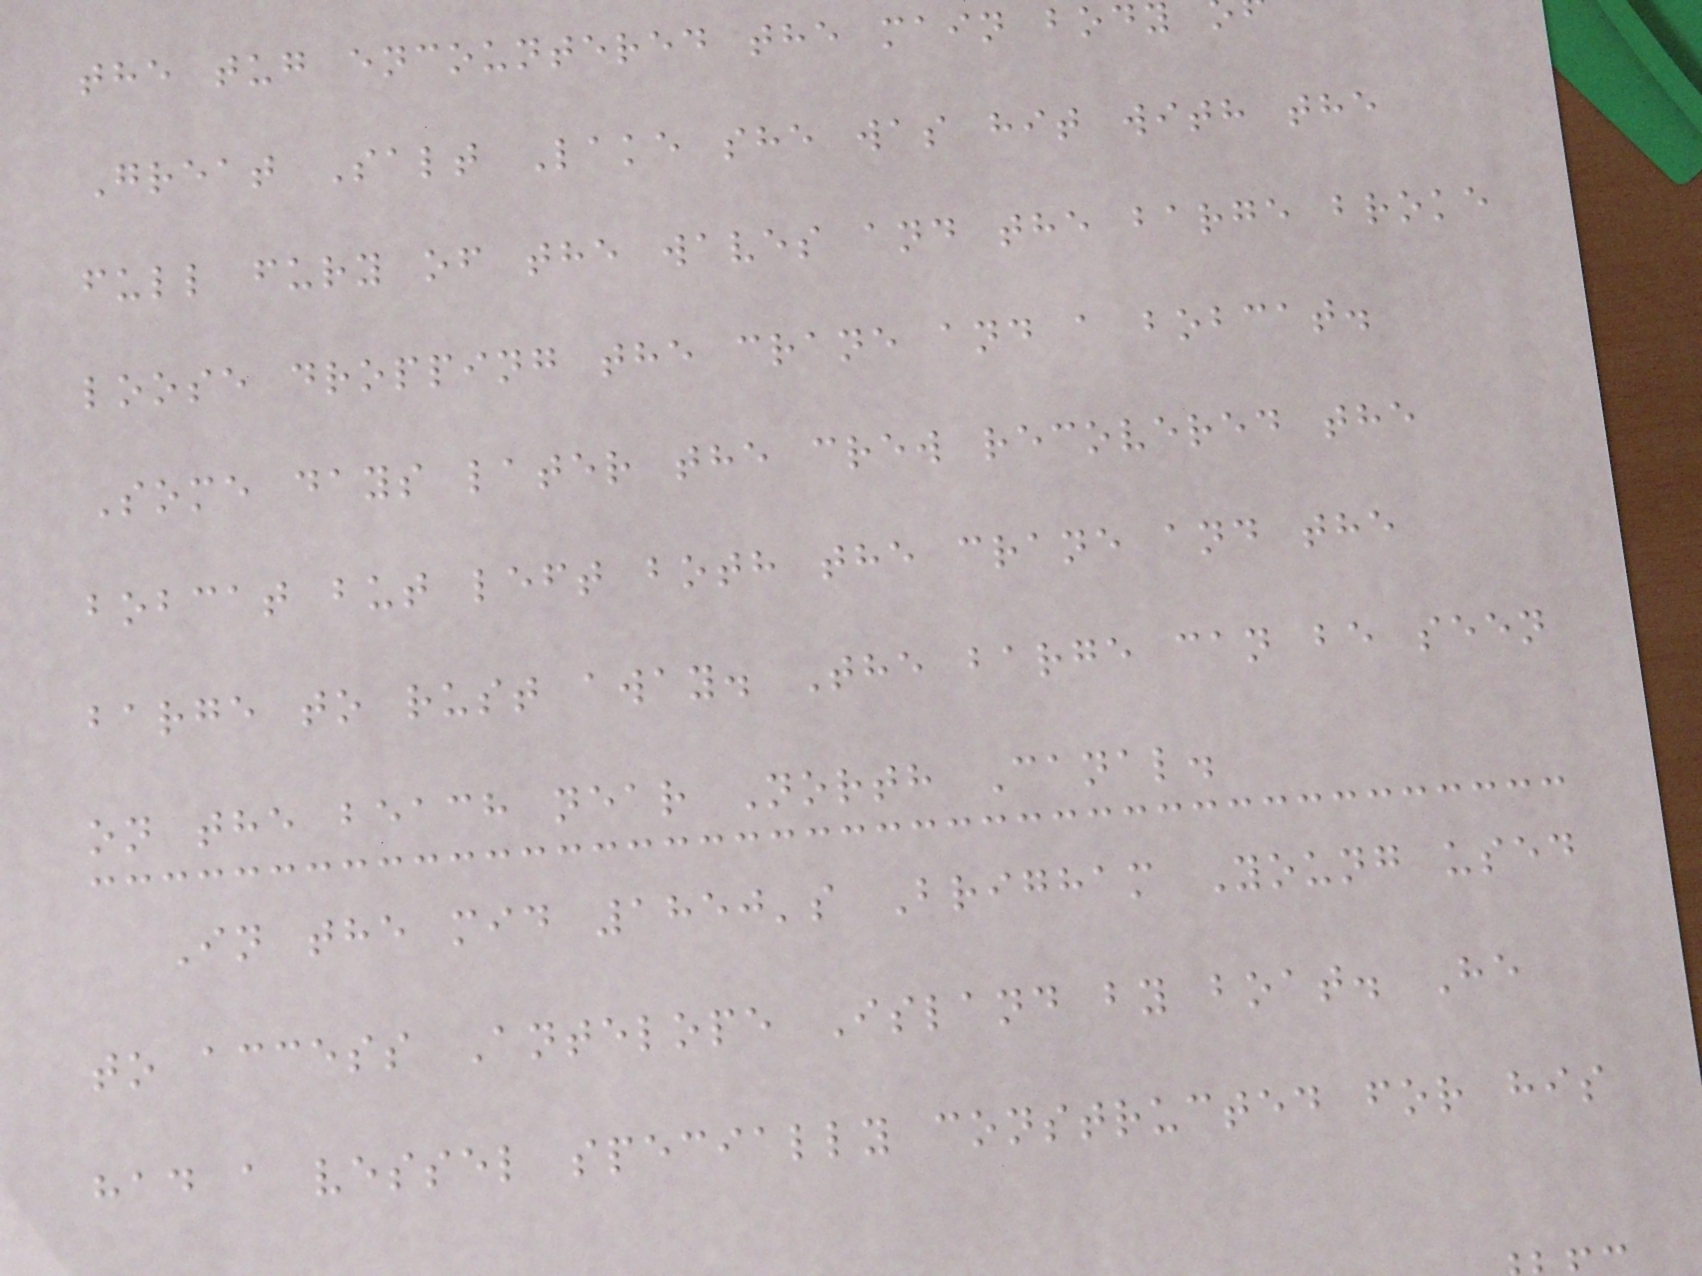the tug encountered the main body
Great Salt Lake she was hit with the
full fury of the waves and the barge broke
loose dropping the crane and a bobcat.
Some days later the crew recovered the
bobcat but left both the crane and the
barge to rust away. The barge can be seen
on the beach near North Canal.
In the mid 1850's Brigham Young used
to access Antelope Island by boat. He
had a vessel specially constructed for his
